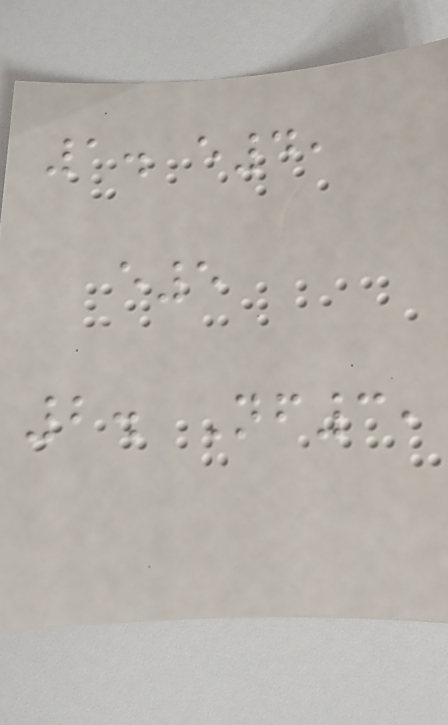1. e4,
e5
2. Nf3,
